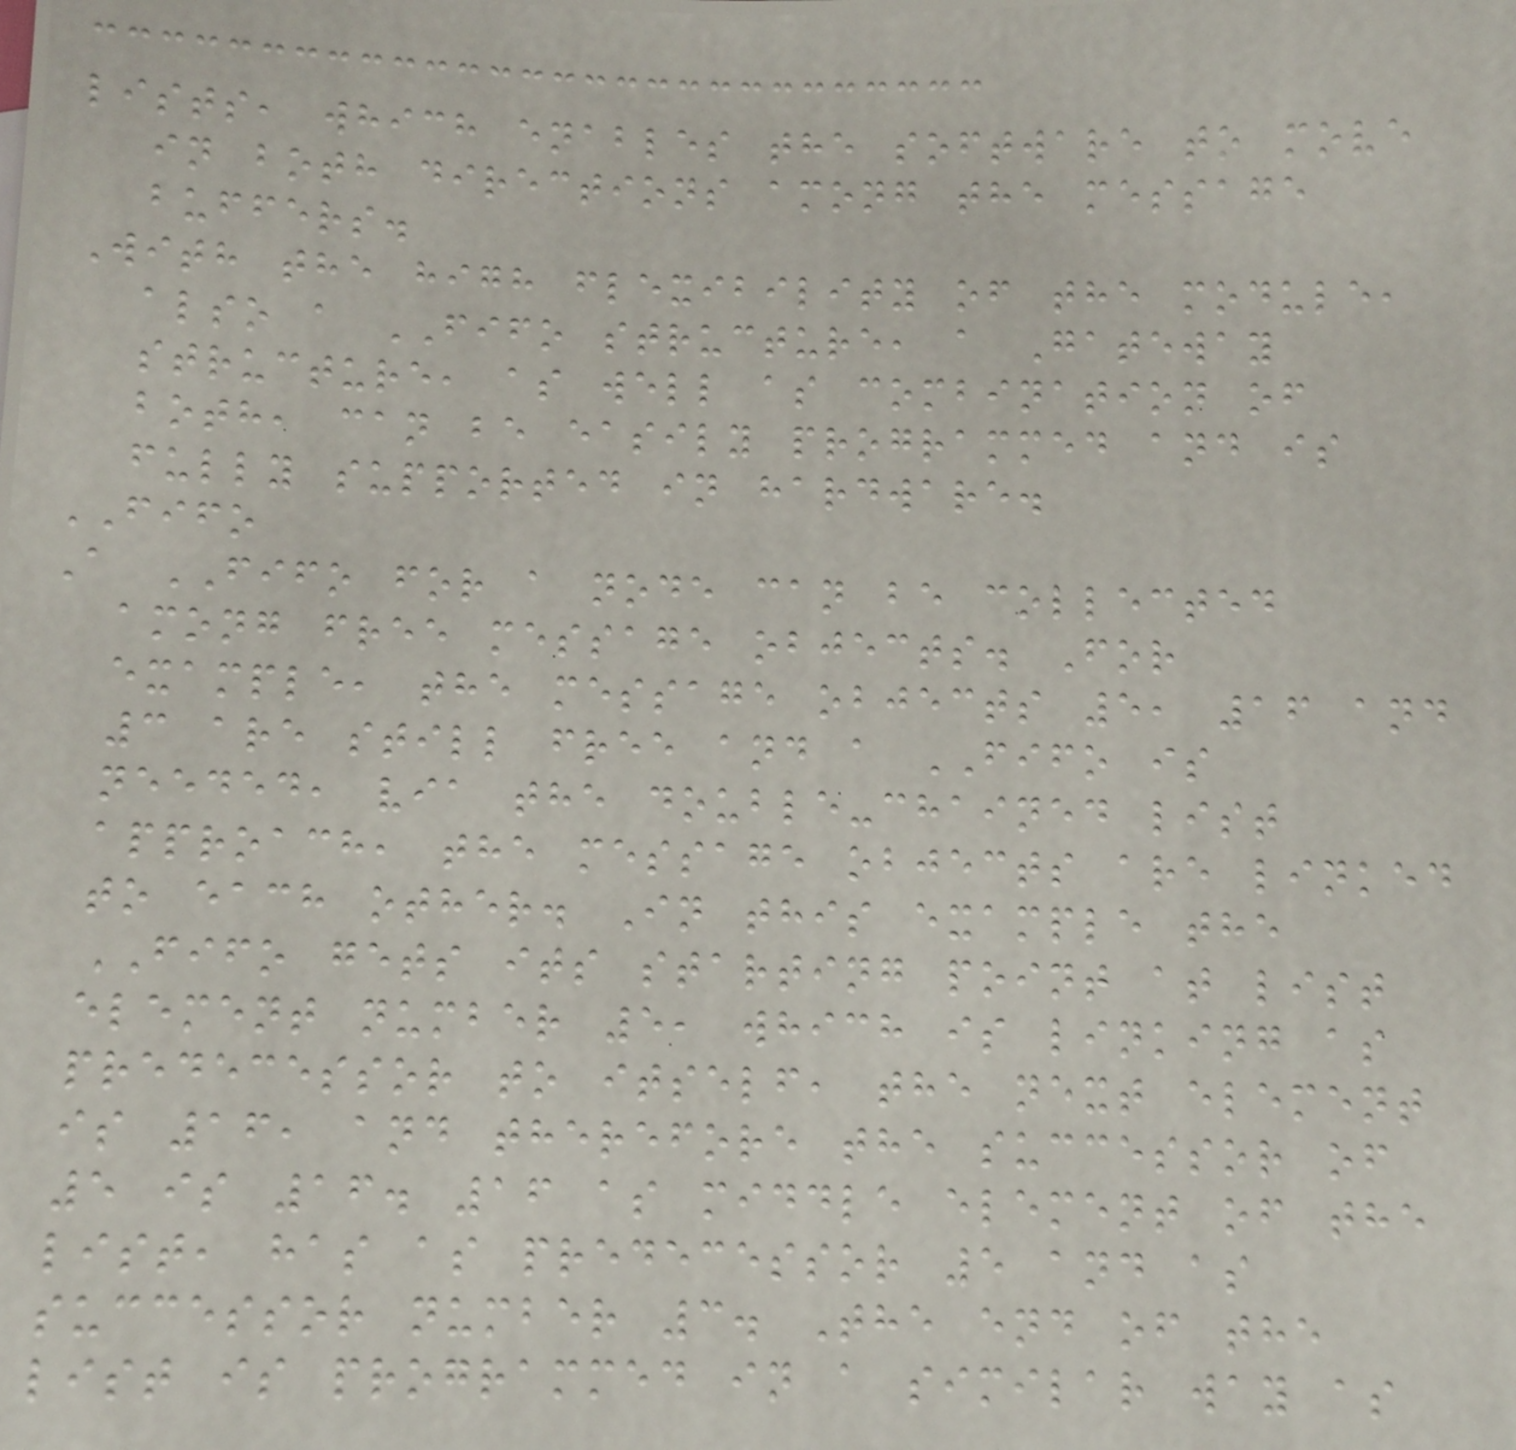lists, which enables the software to move
in both directions among the message
buffers.
With the high flexibility of the module,
also a FIFO structure, a Gateway
structure, as well as combination of
both, can be easily programmed and is
fully supported in hardware.
FIFO
A FIFO for a node can be collected
among free message objects. For
example, the message objects 5, 16 and
3 are still free and a FIFO is
needed, via the double-chained list
approach, the message objects are linked
to each other. In this example the
FIFO gets its starting point at list
element number 5, which is linking as
predecessor to itself, the next element
is 16, and therefore the successor of
5 is 16. 16 as middle element of the
list, has as predecessor 5 and as
successor number 3. The end of the
list is programmed in a similar way as
